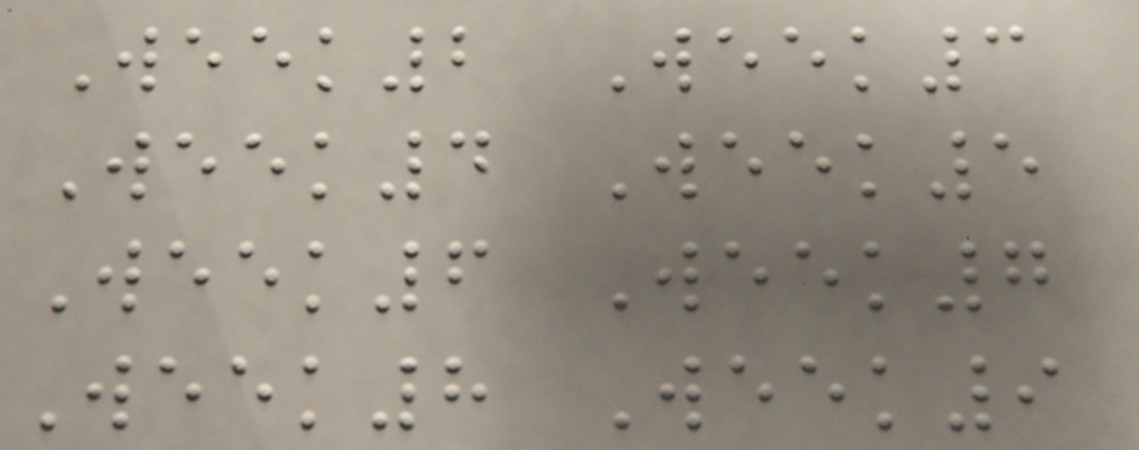Week2 Week3
Week4 Week5
Week6 Week7
Week8 Week9
